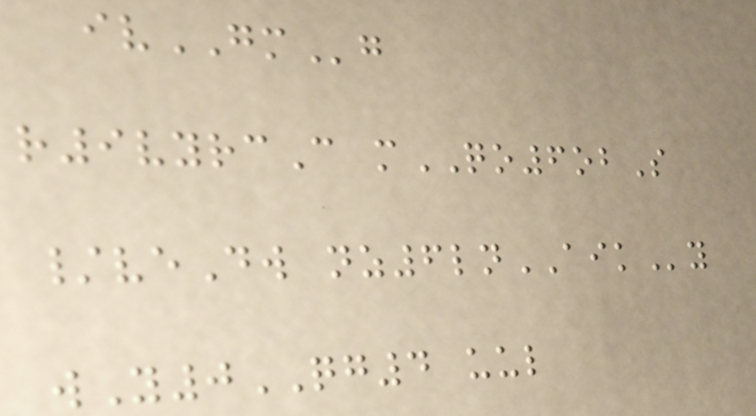ivGMg
r9vyrcC mQO6obS
/veDw nz6lnAIKy
wY0QG4 uul
